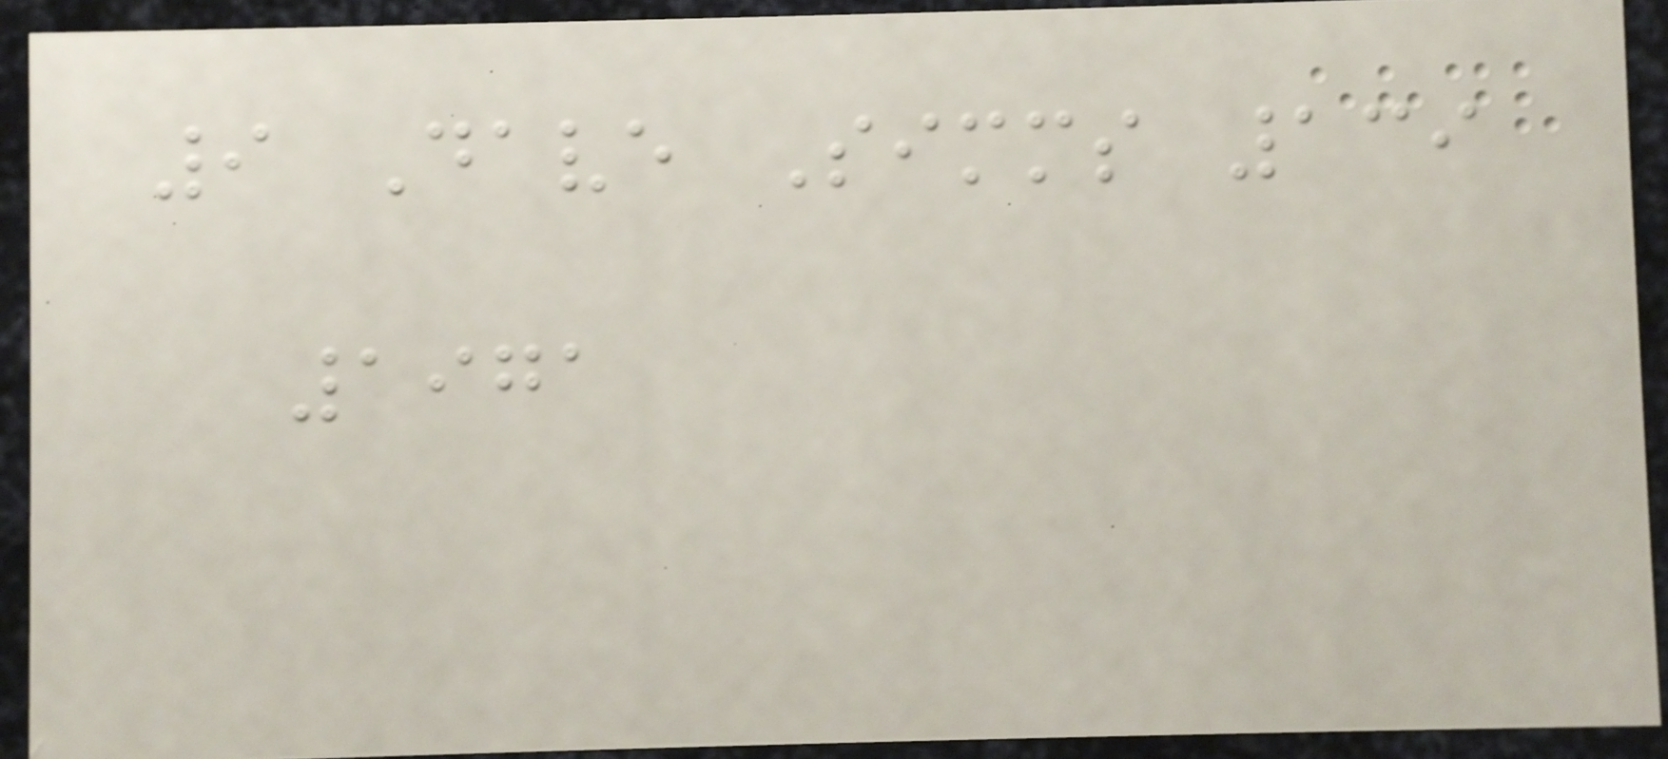9 Dave Simms 139
1971
